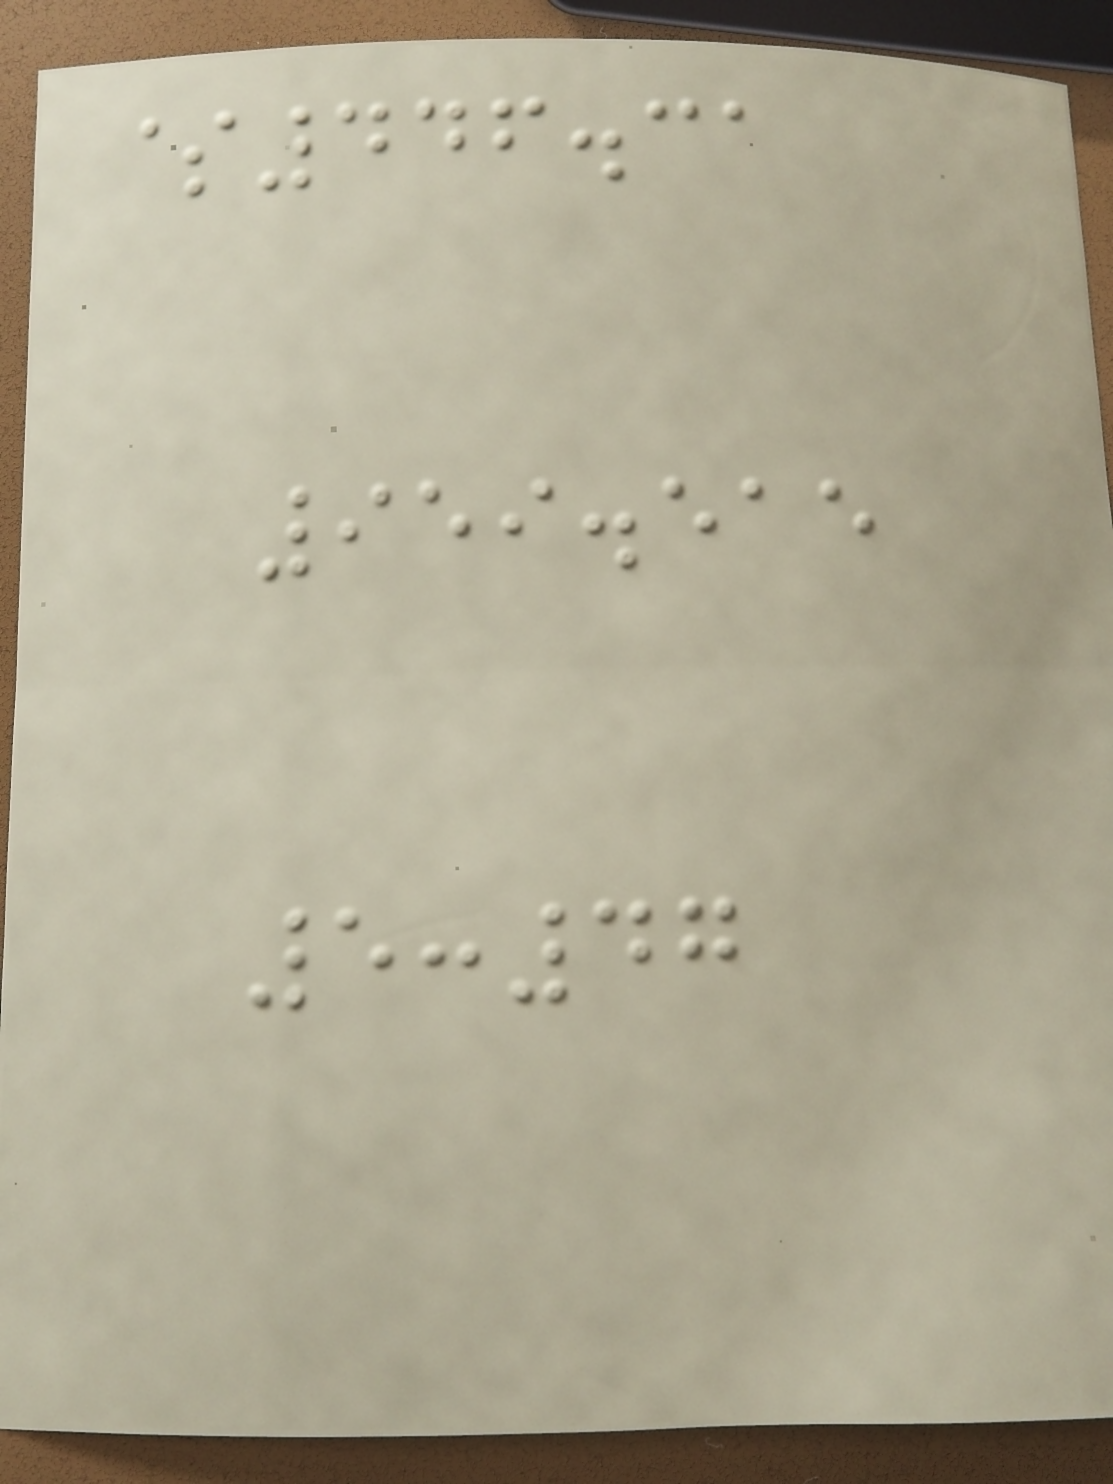$446.31
959.515
5:47
